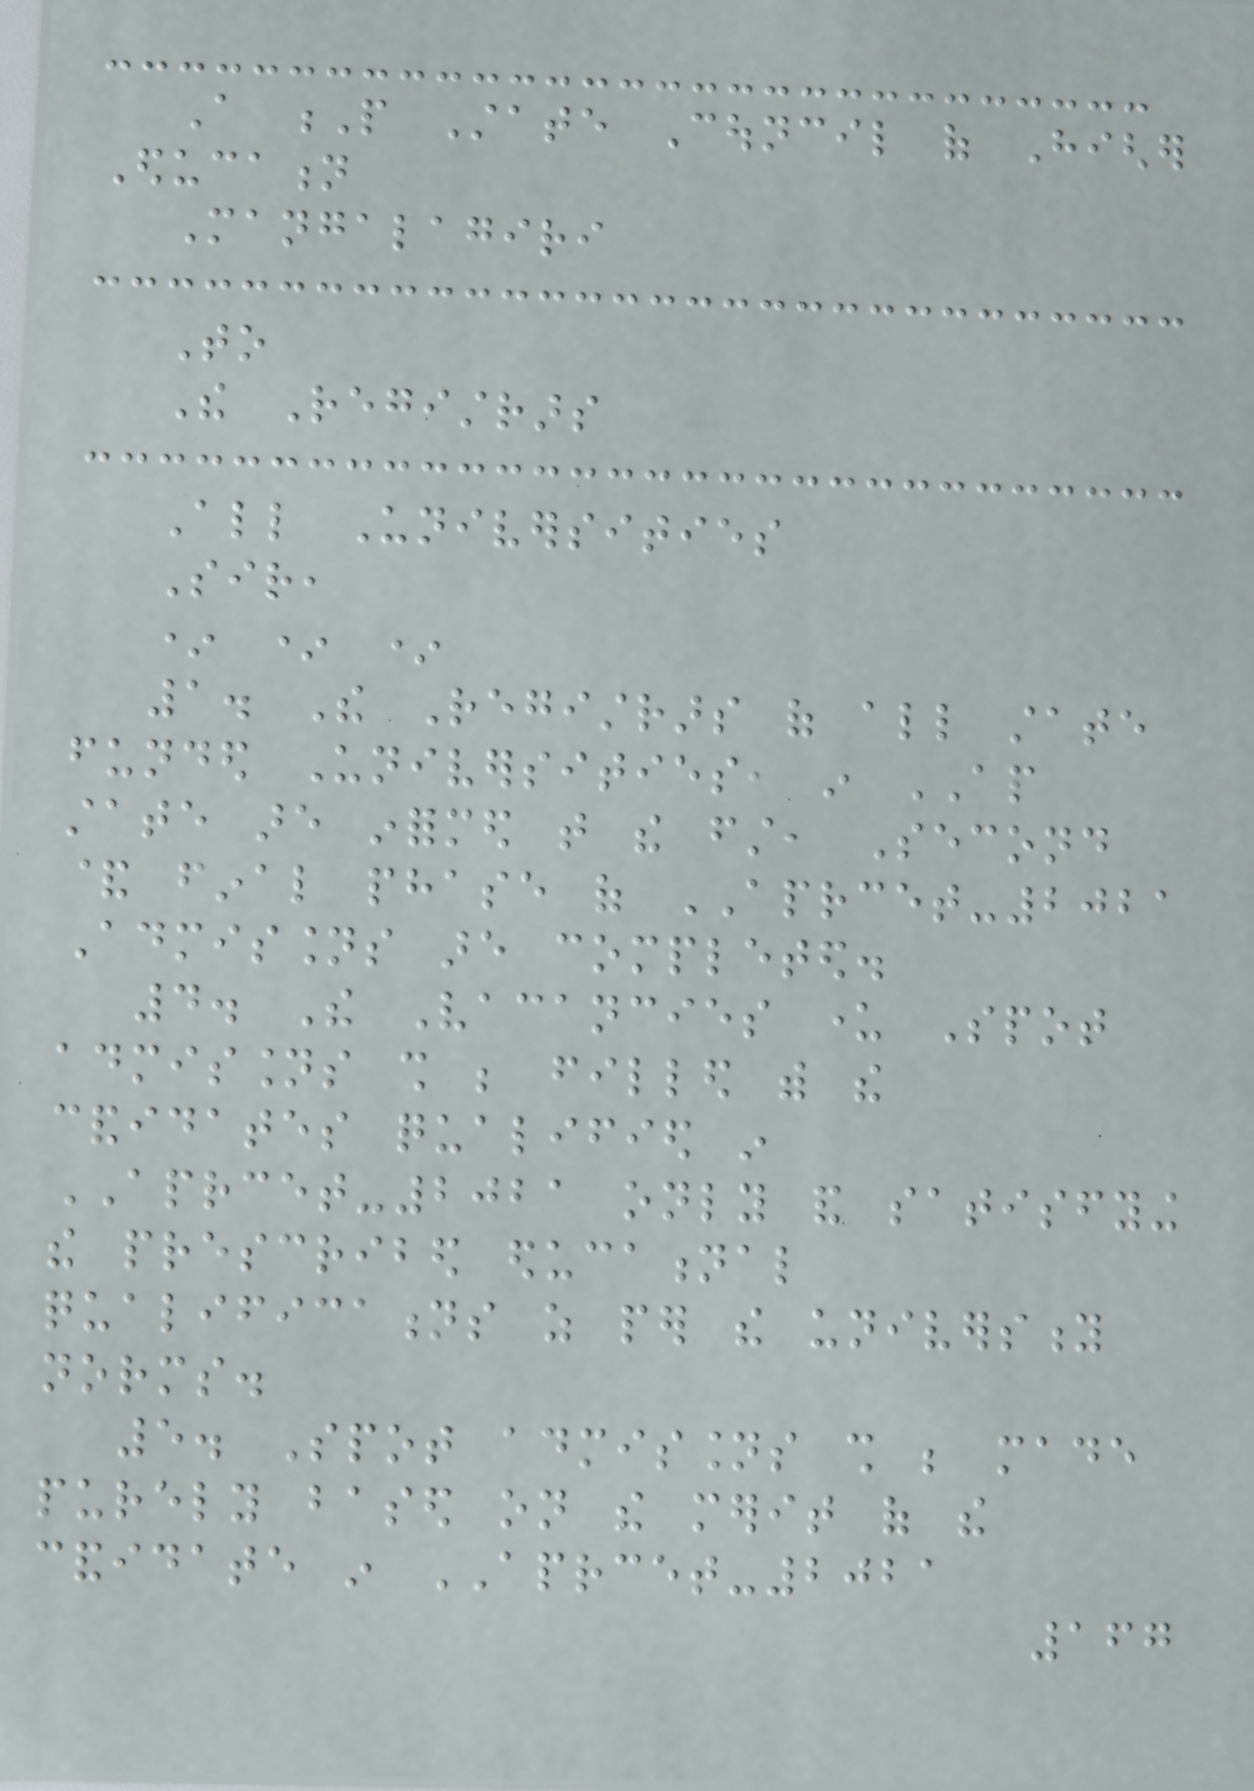A P State Council of Higher
Education
Mangalagiri
To
The Registrars
All Universities
Sir,
* * *
1. The Registrars of all state
funded Universities, in AP
state are informed that the first, Second
& final phase of APRCET-2021
Admissions are completed.
4. The Vacancies under Spot
admissions shall be filled with the
candidates qualified in
APRCET-2021 only and satisfying
the prescribed educational
qualifications as per the university
norms.
5. Spot admissions shall be made
purely based on the merit of the
candidate in APRCET-2021
167
